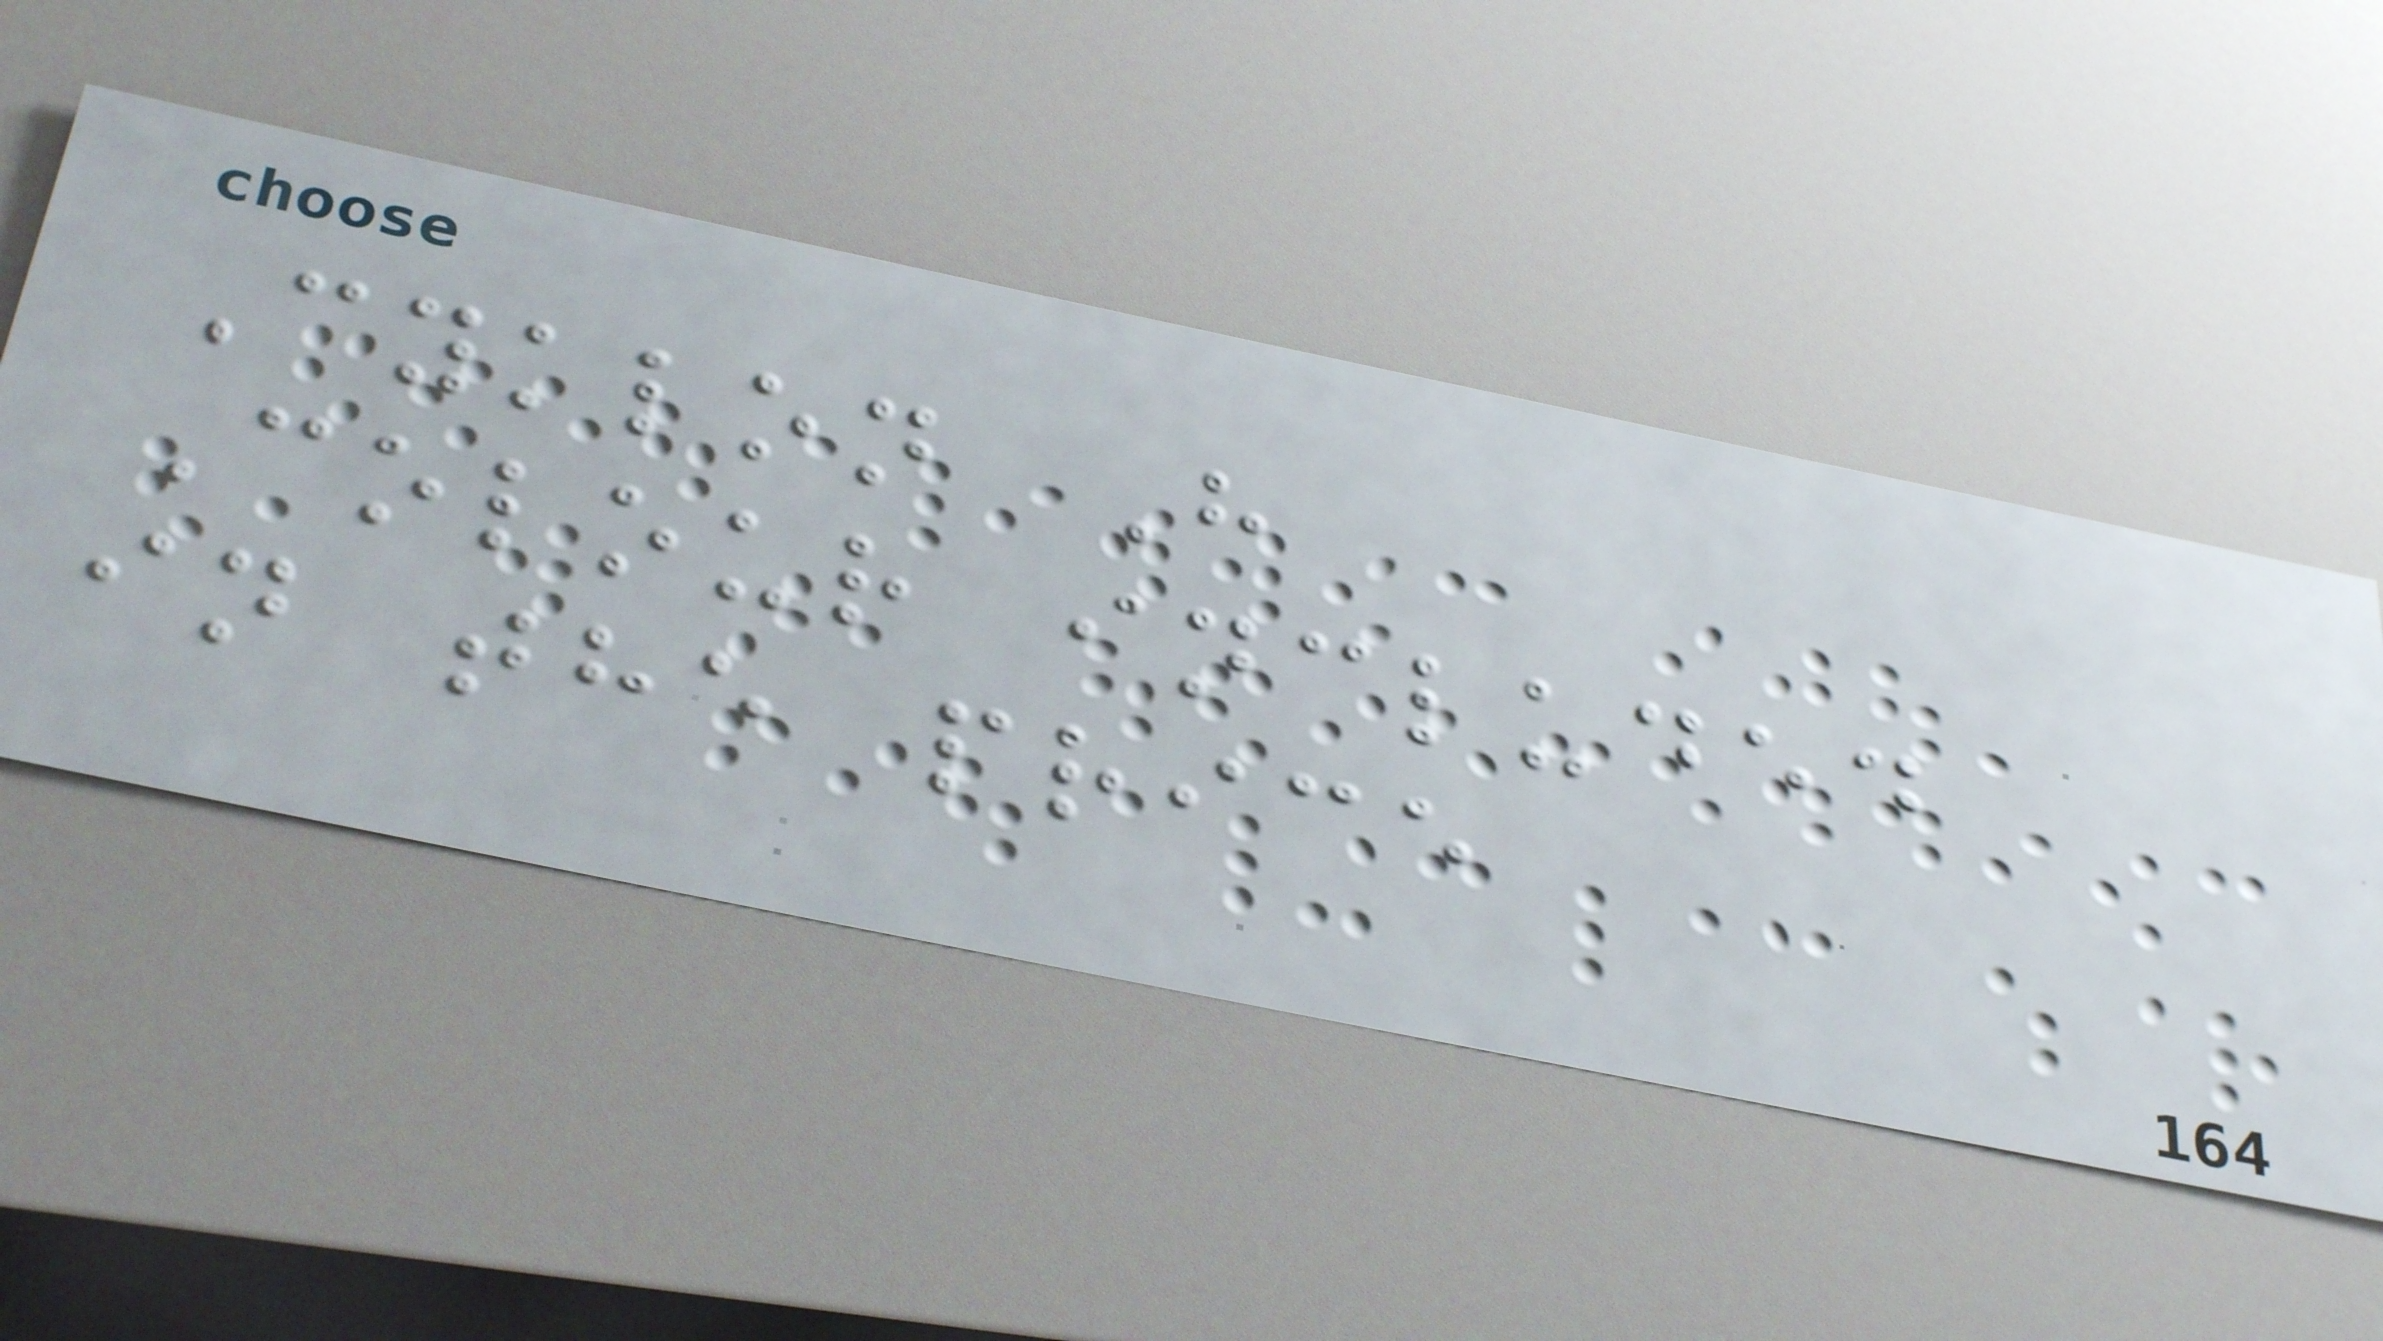Cyklon H
Colour included
in the price
